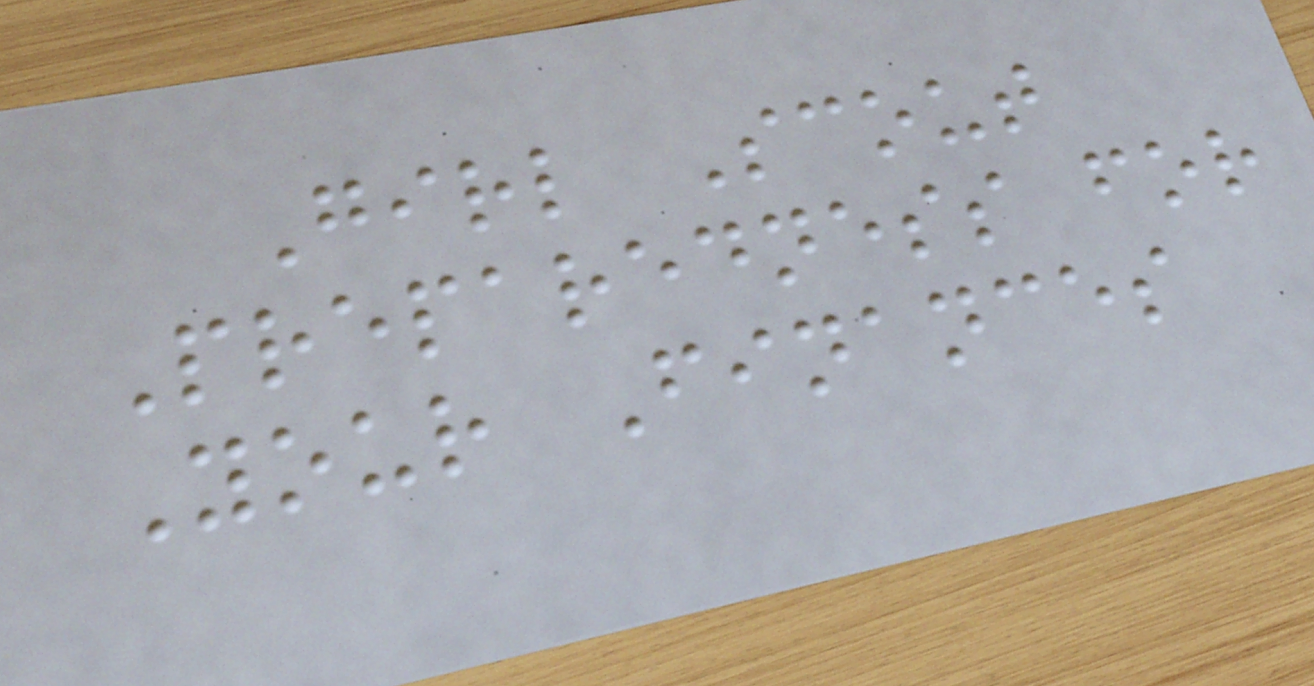Girl Scout
Preparedness for
Your Finances
